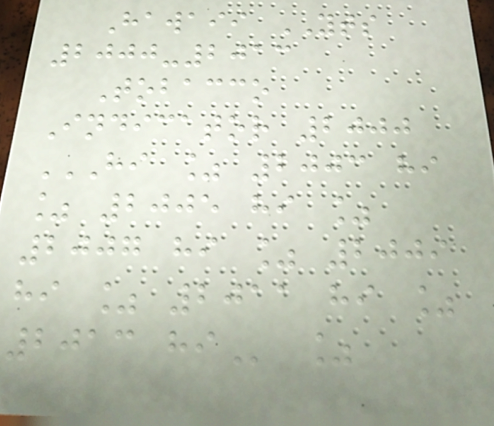Hawaii YTS
2000-2013
Tobacco
Indicator 2000
HI % 2003 HI
% 2005 HI %
2007 HI % 2009
HI % 2011 HI %
2013 HI %
